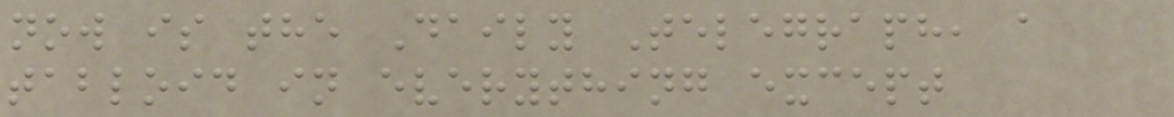now is the Daily Telegraph, a
tabloid in everything except
